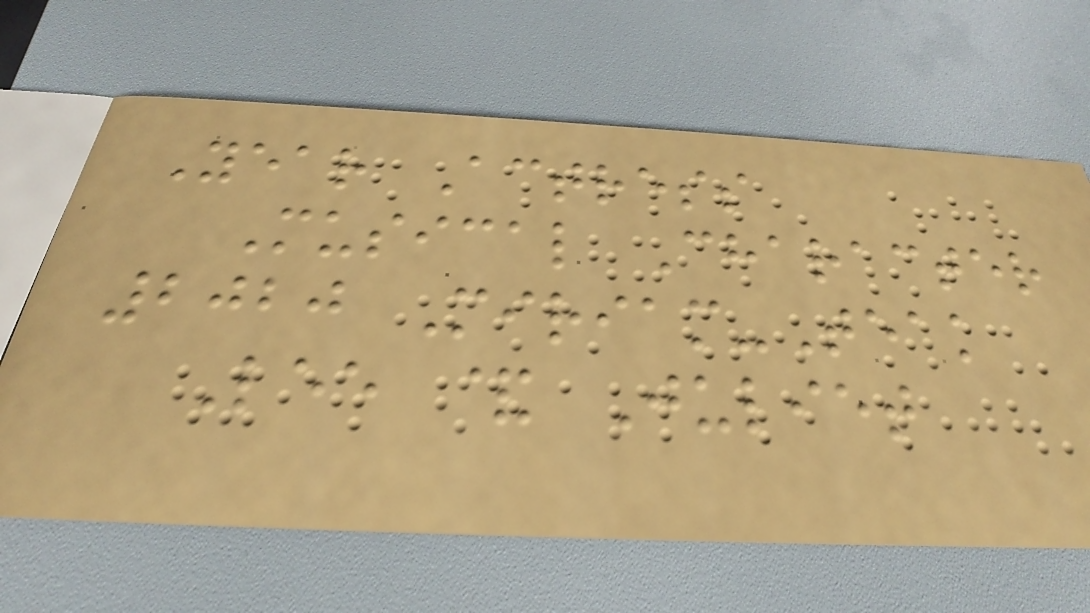Year Actress
Musical Character
2020 Miriam-Teak
Lee & Juliet
